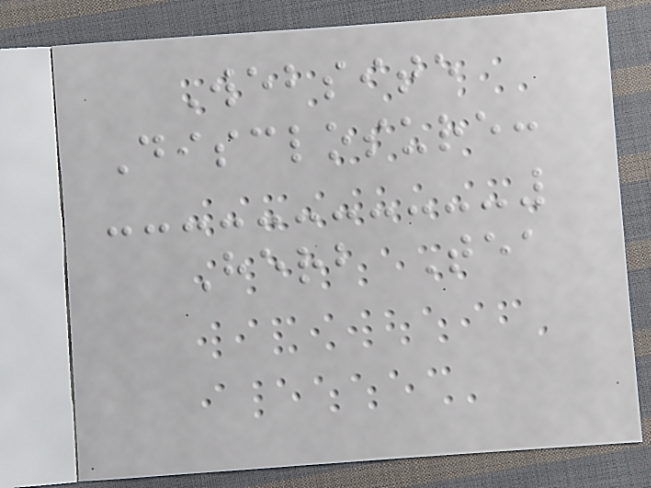Website
Disclosure:
Herb Tea
